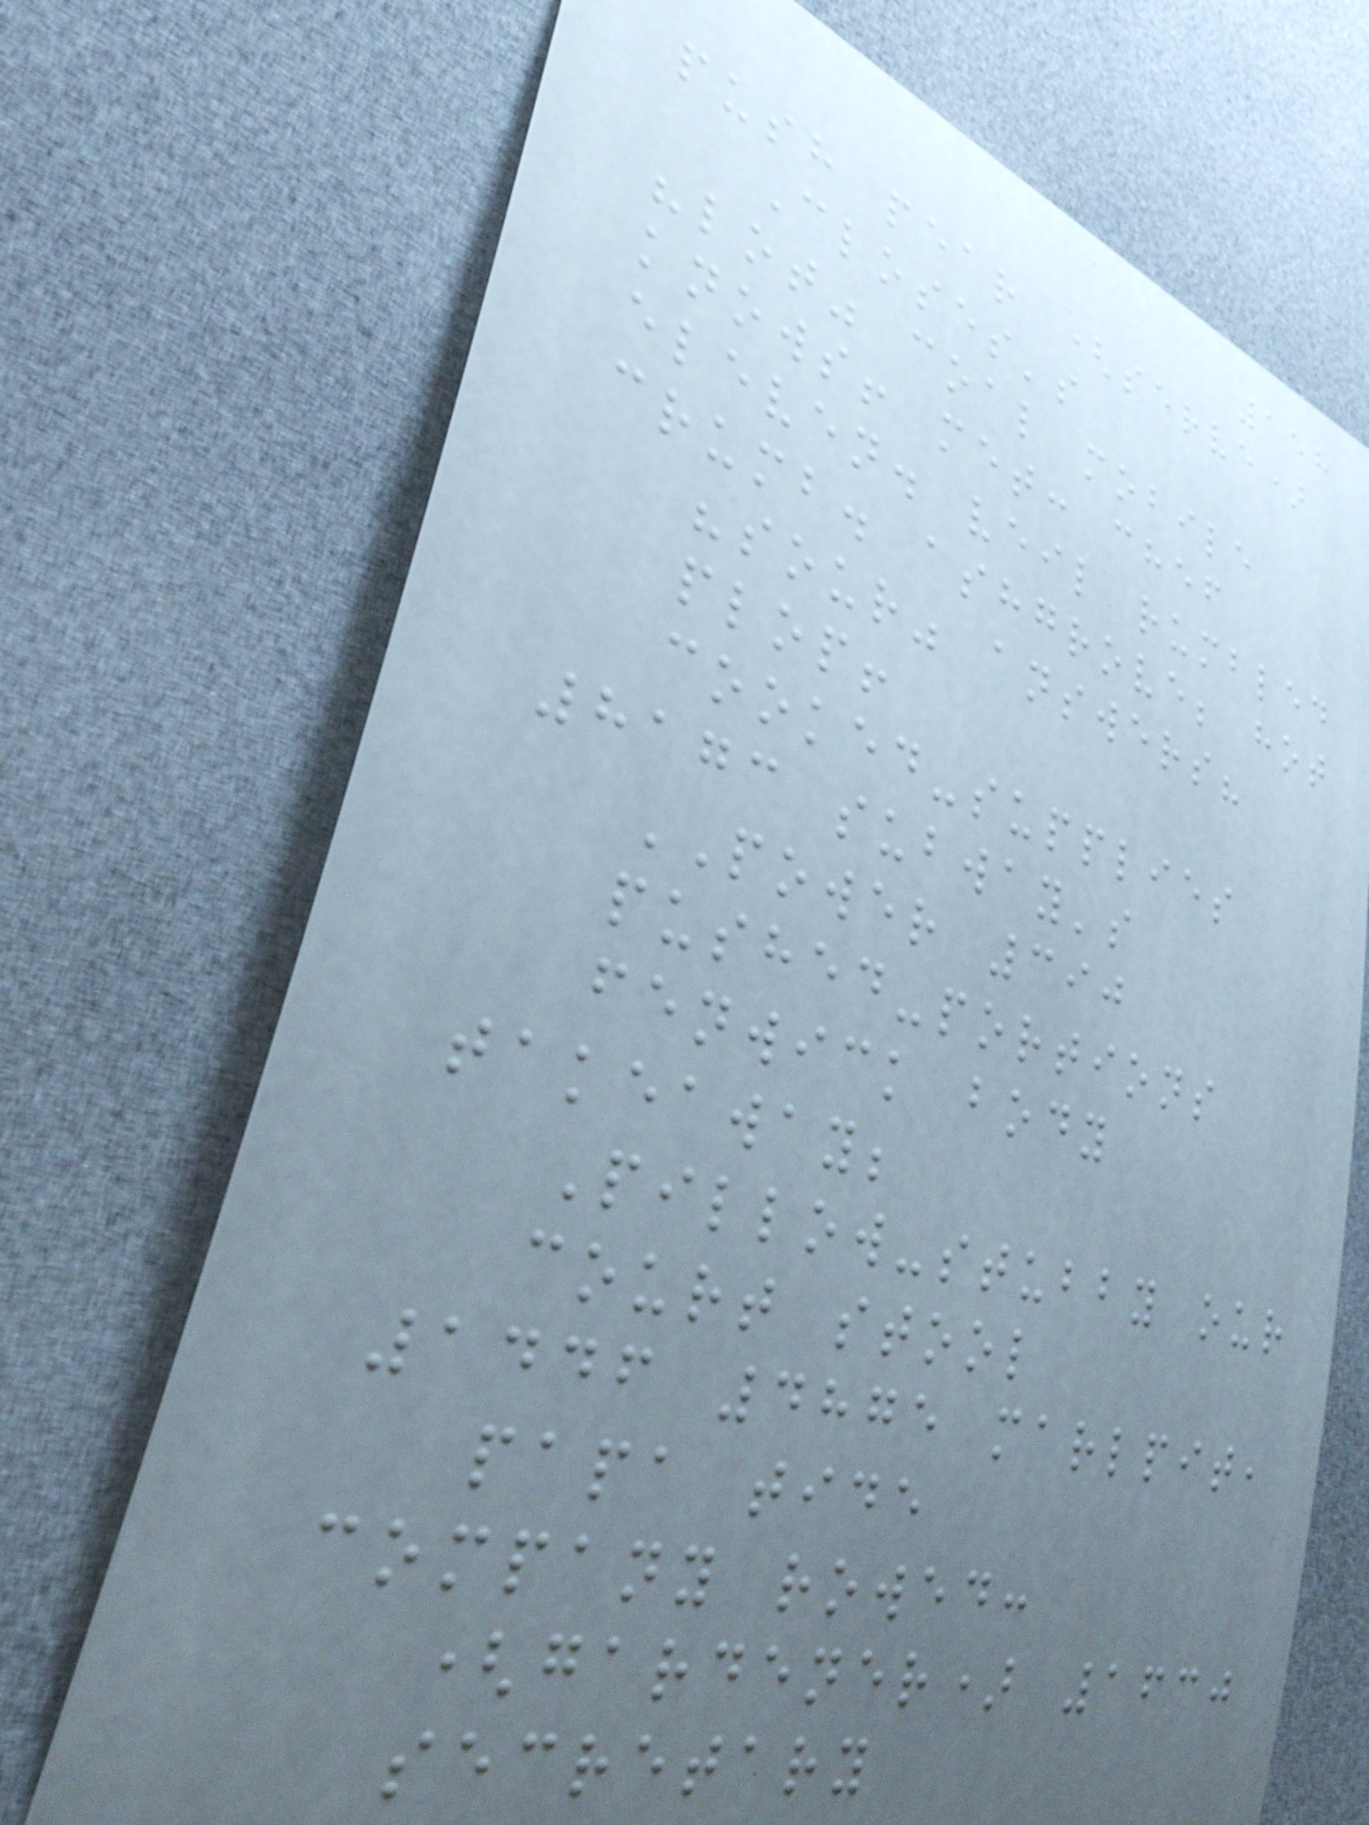158
push pear (serve)
Closes's
"lot" coal mobile
knows! met: chef
eleven. veil rumbled
crumb. ashgrove; hot
"sour" answers?
plop!
cooked-supplies
8173 subway's
POWER 390
pushed-portions
fenwick body
takeaway;
Pillow-stubby our
court stool
1446 4875 marlpit,
papa tide
company rowed:
(gardener) 1630
secretary
